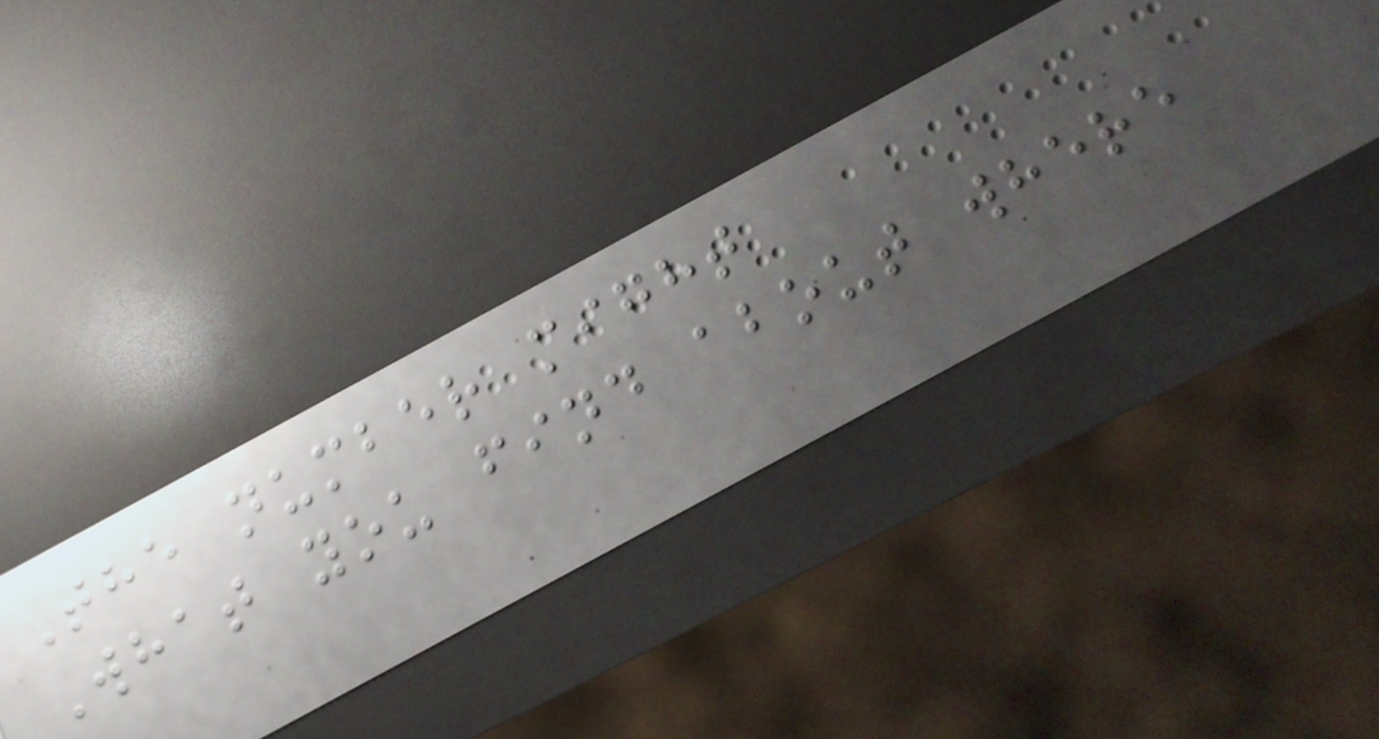The number might
What you find about where
